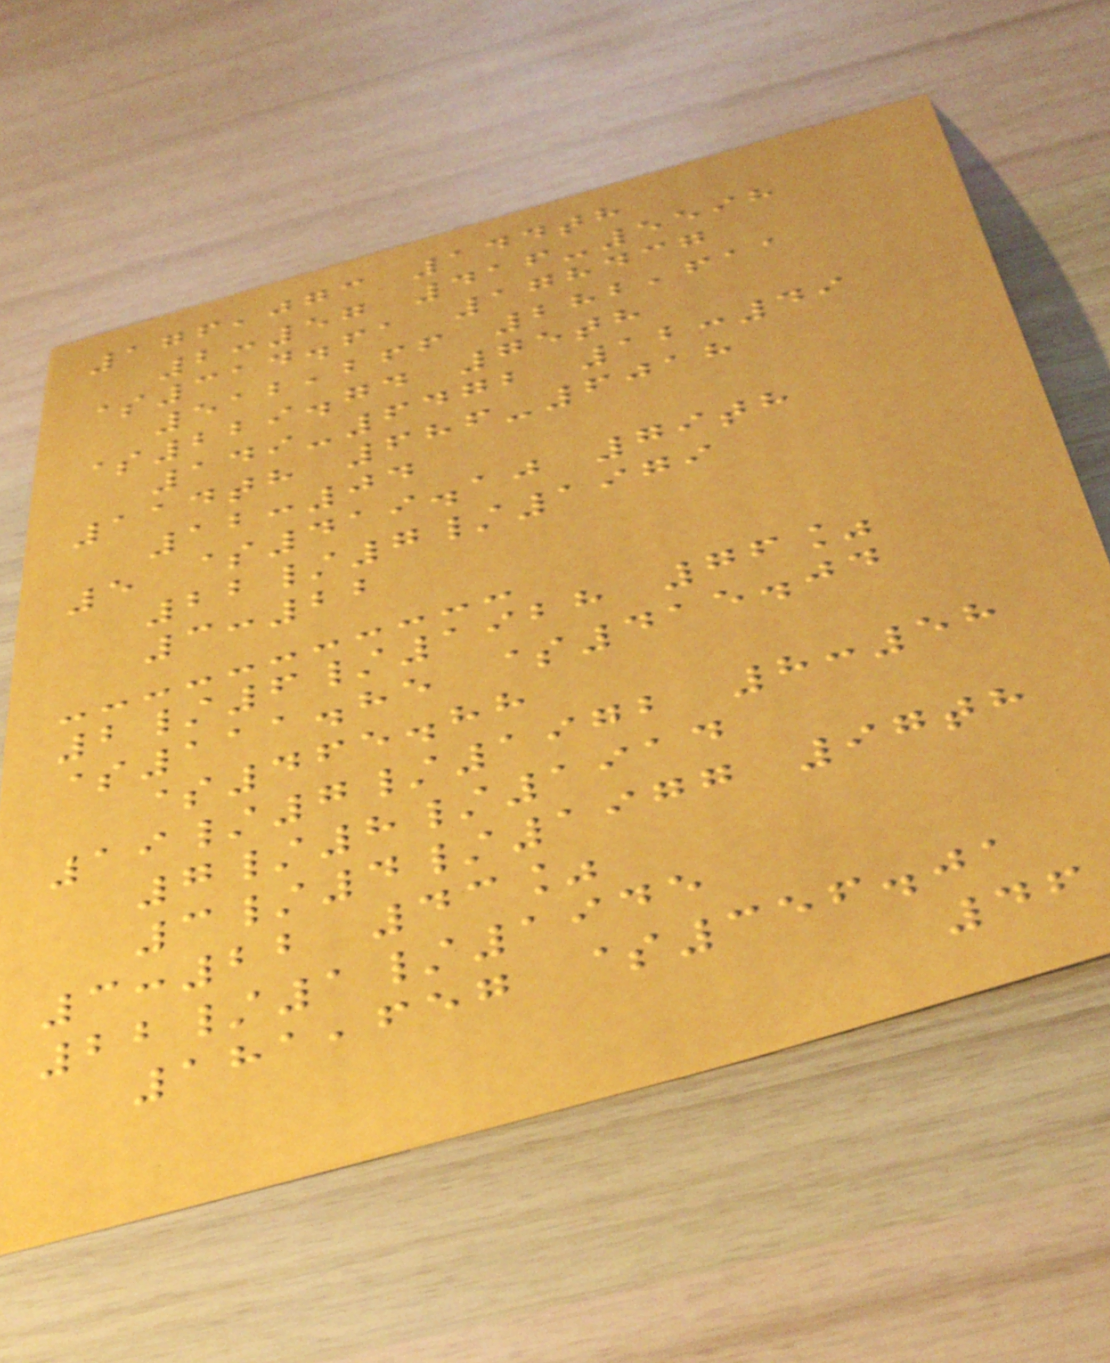176,073 144th
2:57 416-5598
$314.61 178437
512,266 282,611
$229.74 75th
149-6472 12:49
114th 686-6018
12:04
5 $419.10 79th
22/7/1979
3:22
2/6/1928 76%
$111.85 $415.04
$465.88
19/7/1972 8:58
7/8/1914
3/4/1977 97th
3:22 43%
22/1/1945
181,657 $356.01
46
